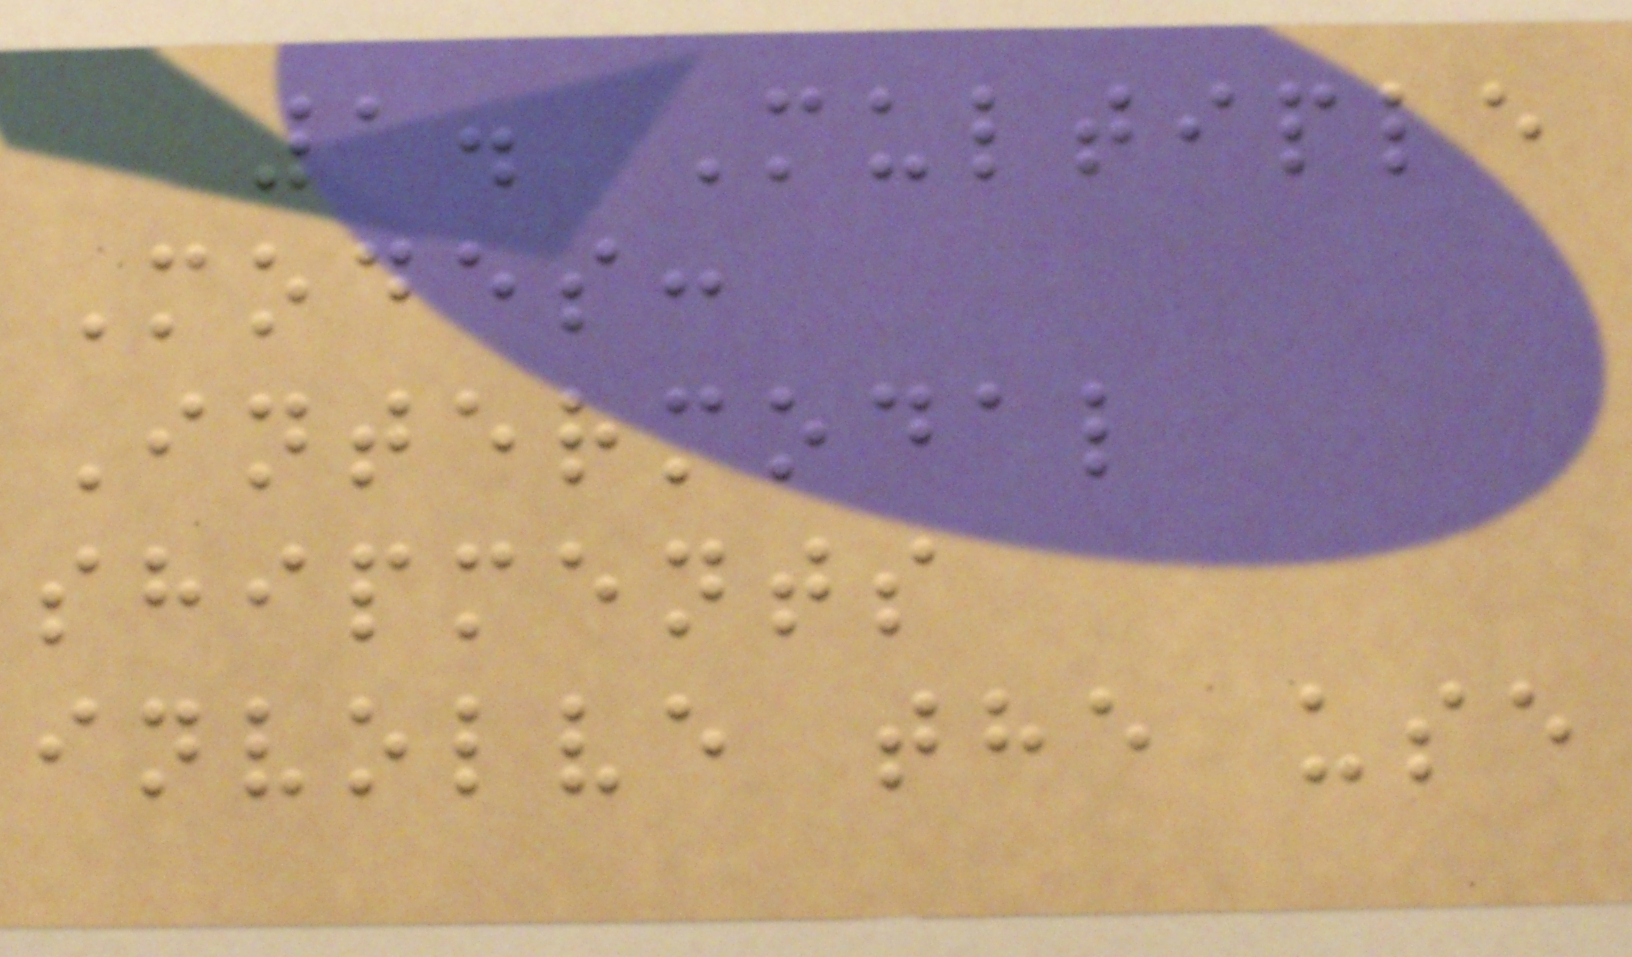1. Multiple
Modes:
Intermodal
shipments
involve the use
